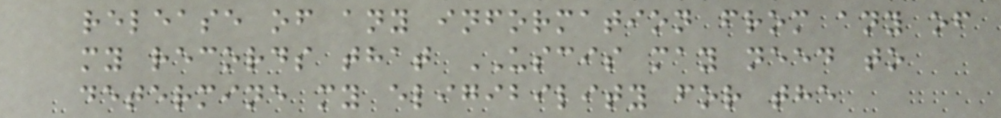release of any information from any of
my records that USCIS may need to
determine my eligibility for the
